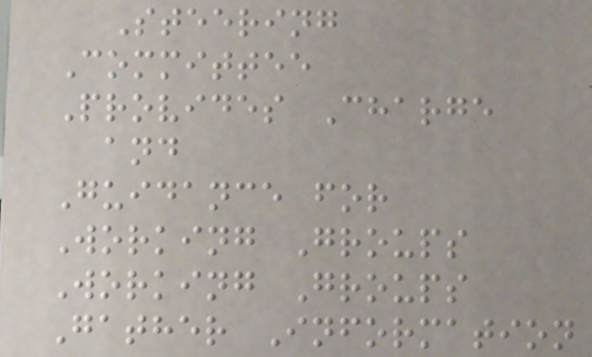Steering
Committee
Provides Charge
and
Guidance for
Working Groups
Working Groups
Gather Information
